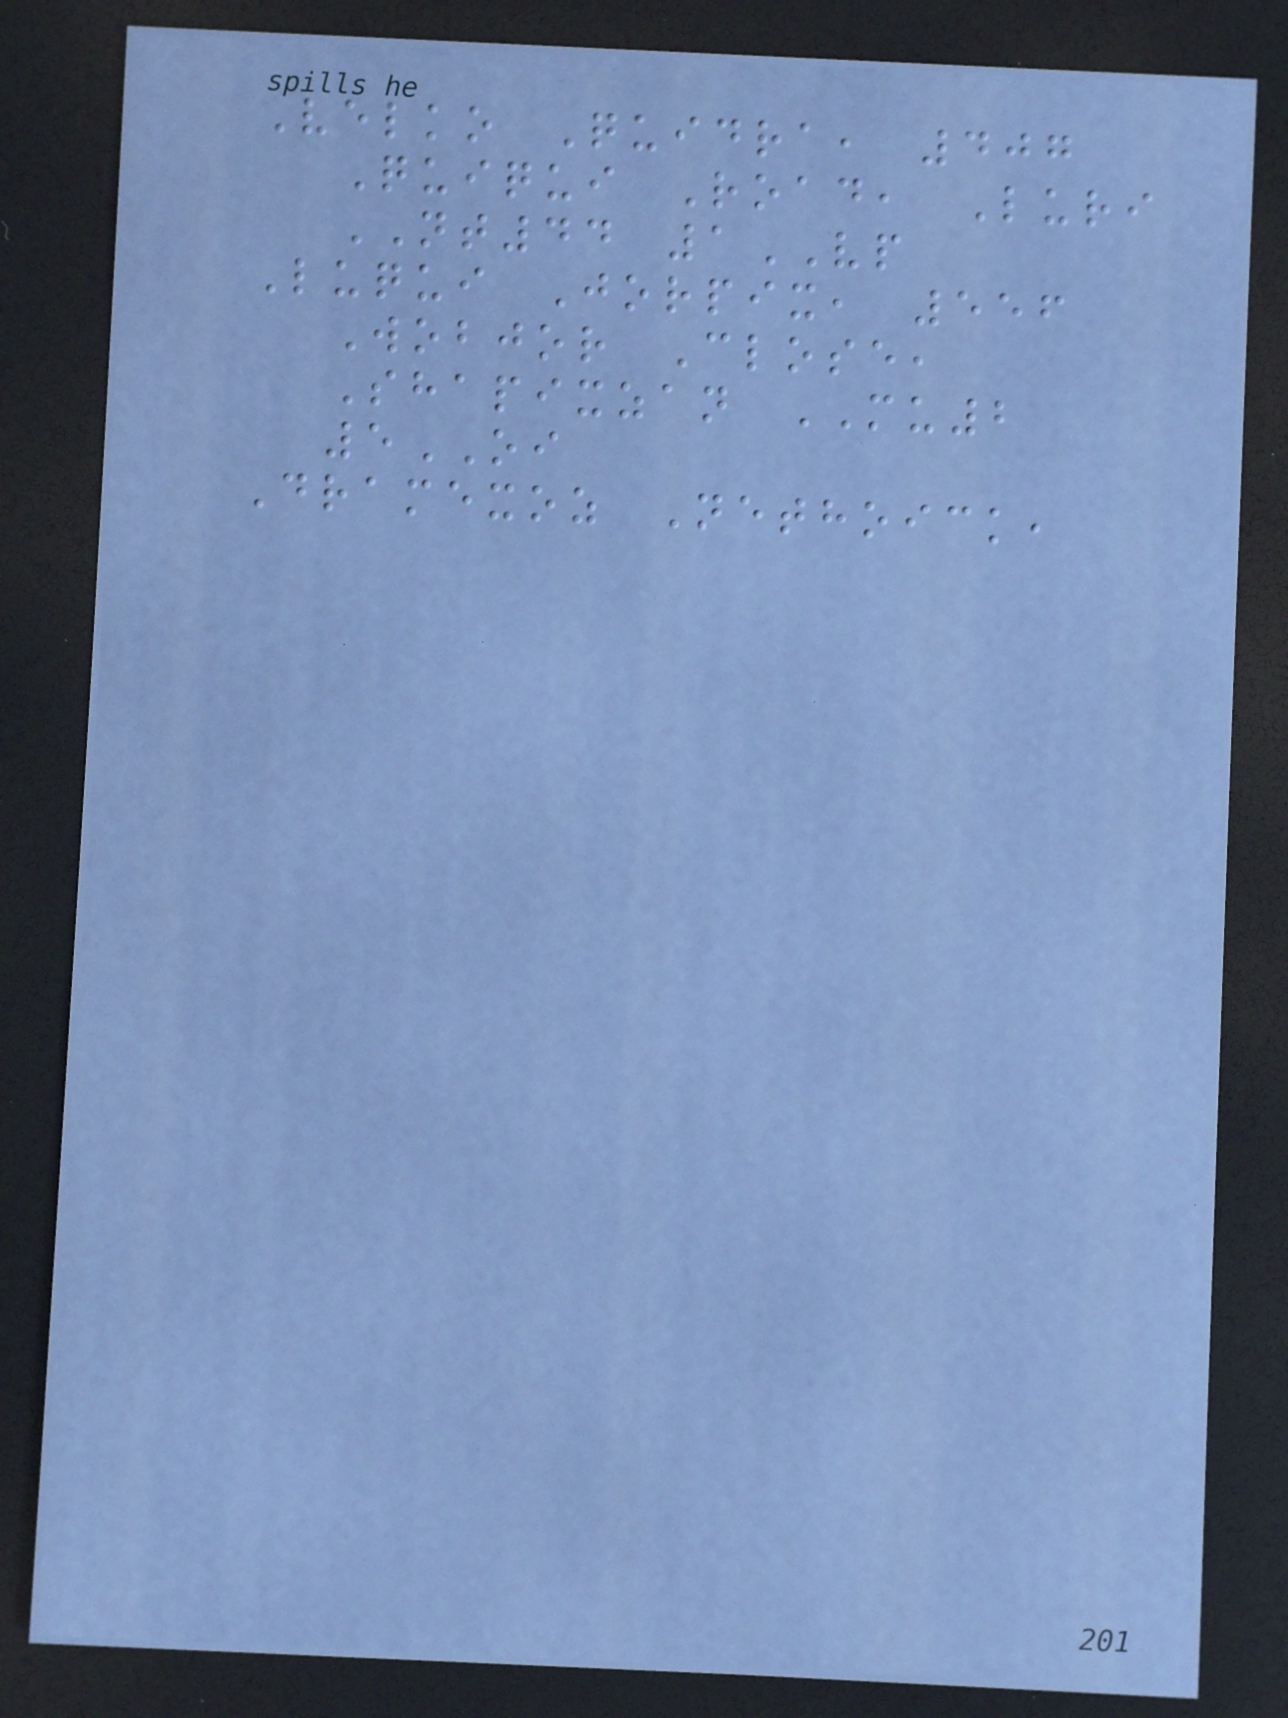Velko Quidra, 407
Quiqui Road, Luri
NT44 1VP
Luqui Jorpix, 556
Wobjor Close,
Shapixzan MU2
5OI
Dramexoz Nethoick,
